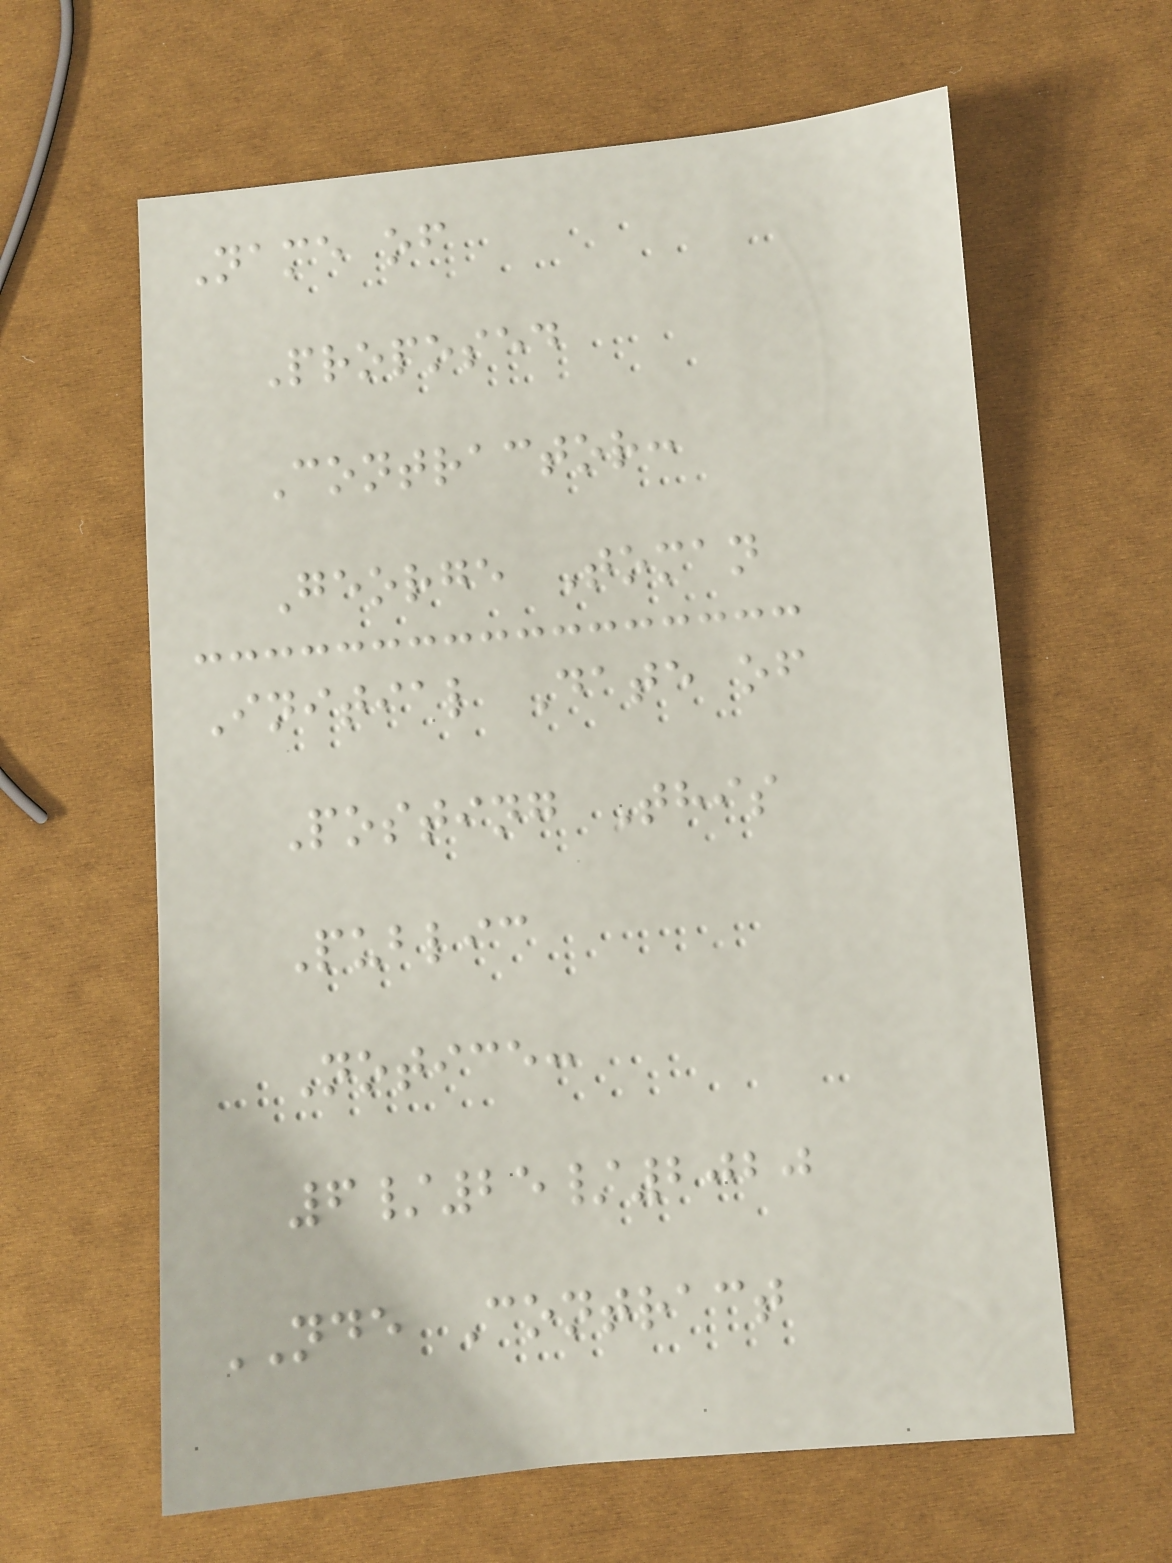Name of
Proposed
Contractor:
George Toman
Initial Date of
Posting This
Public
Notice:
6/25/2020
NDE Contract
